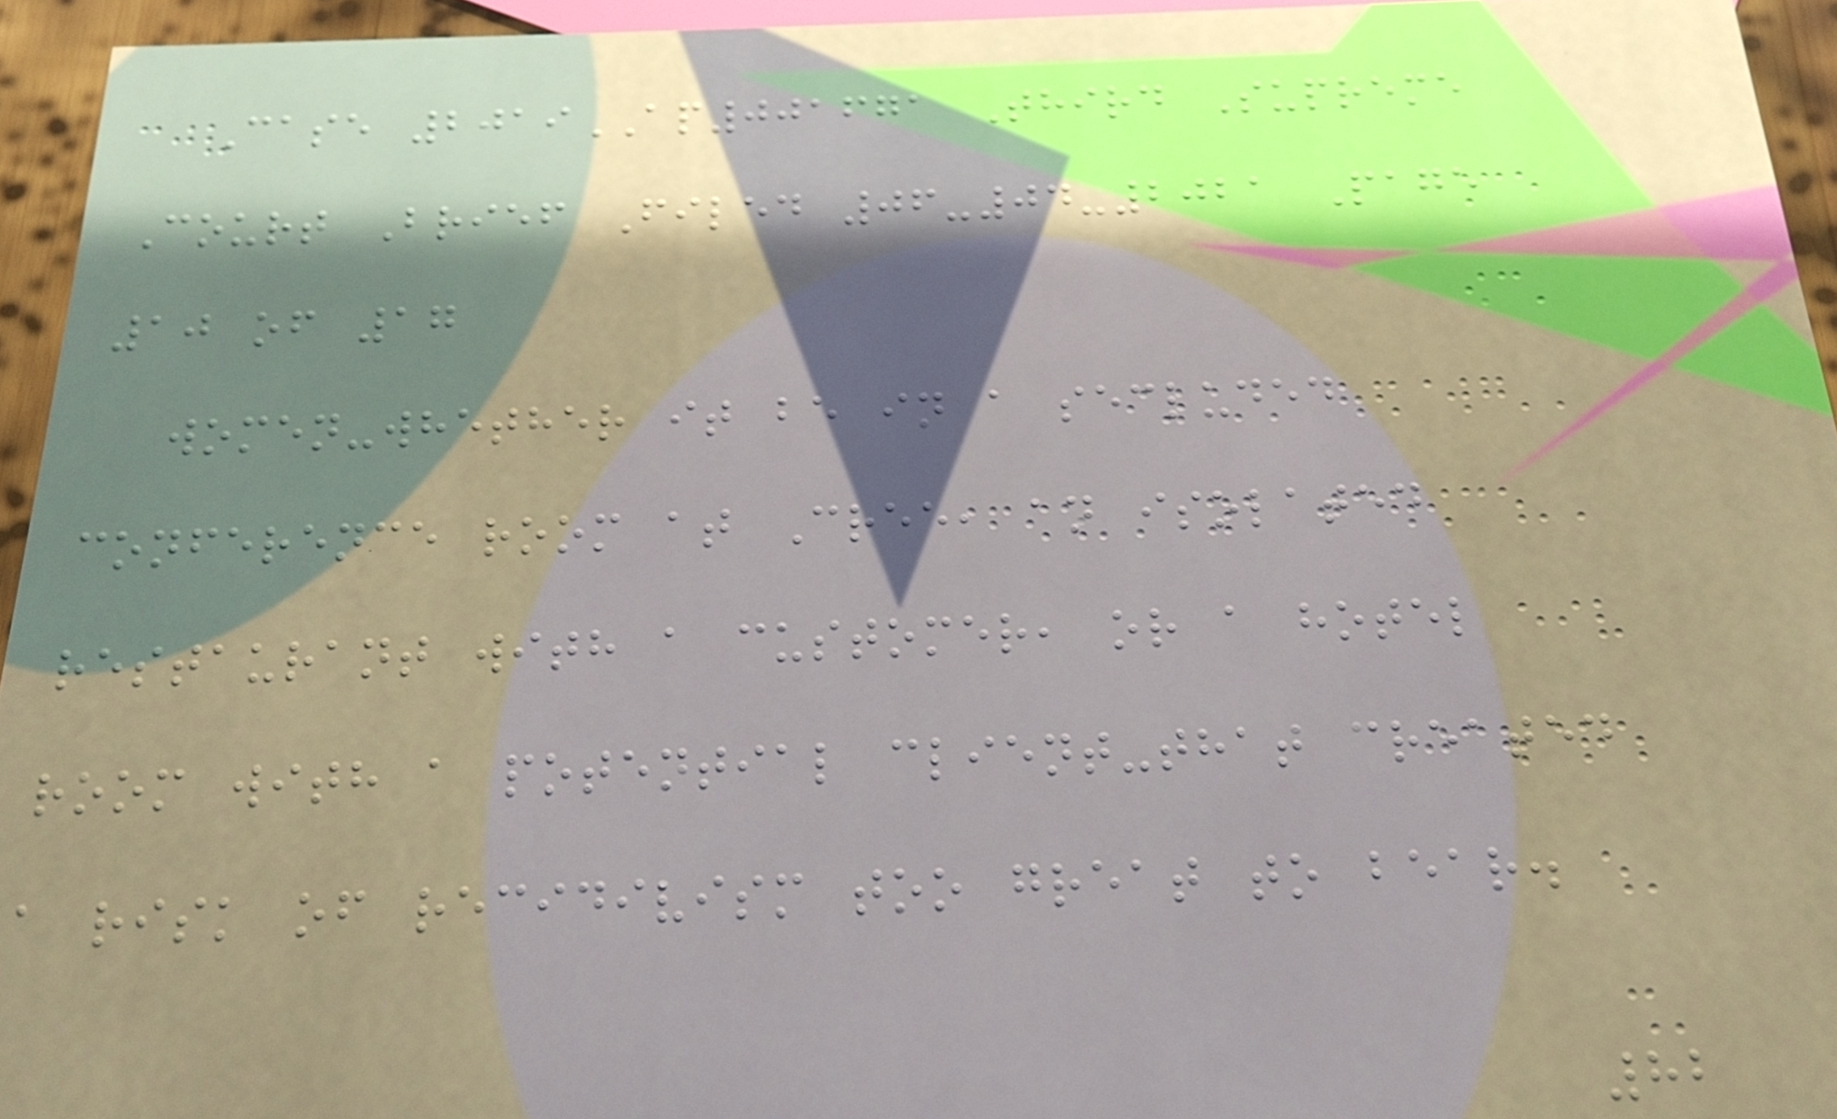Case 2019AP001671 Third Supreme
Court Brief Filed 06-04-2021 Page
10 of 17
women-whether it be in a secluded
conference room at Cree, an isolated
restaurant with a customer, or a hotel
room with a potential client-that created
a risk of recidivism too great to bear.
82
